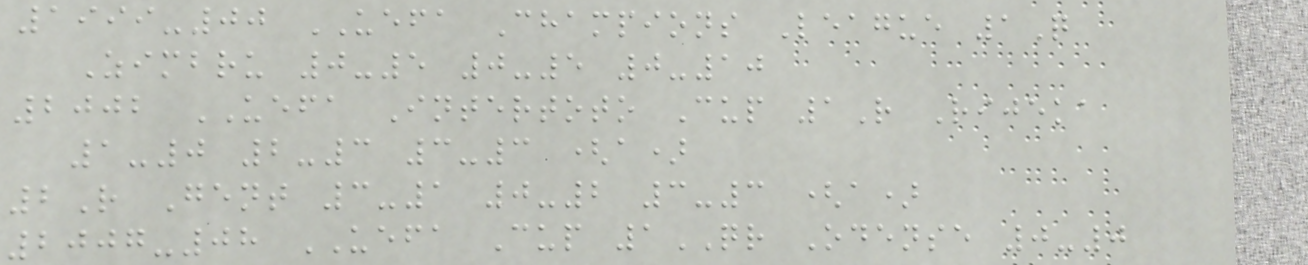1999-00 UEFA Champions League 1Q
Zimbru 0-5 0-5 0-10
2002 UEFA Intertoto Cup 1R Rijeka
1-0 2-3 3-3 (a)
2R Gent 3-1 0-2 3-3 (a)
2007-08 UEFA Cup 1QR Odense 0-0
